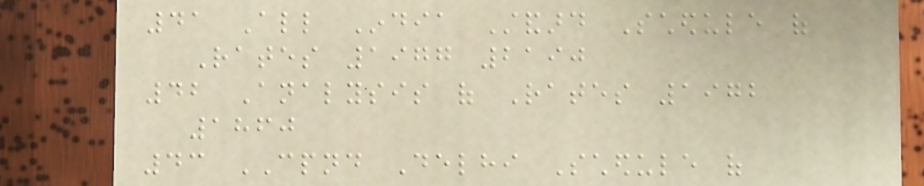41 All India Standard Schedule of
Rates 1977 2190
42 Analysis of Rates 1972
1860
43 CPND Delhi Schedule of
